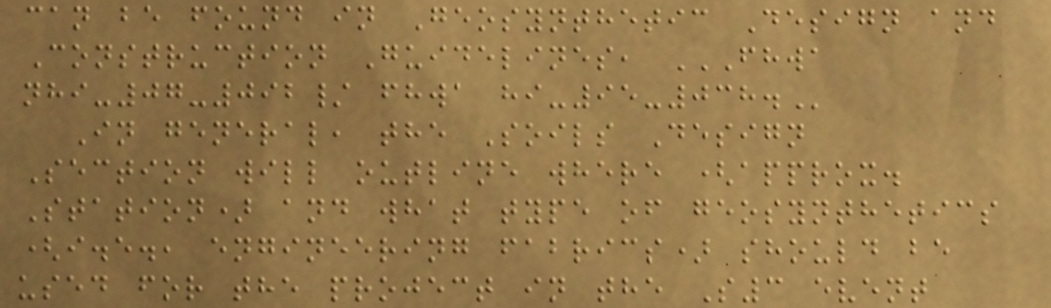can be found in Geosynthetic Design and
Construction Guidelines, FHWA
NHI-07-092/ FHWA HI-95-038.
In general, the Soils Design
Section will outline where (approx.
Station) and what type of geosynthetics
(i.e., engineering fabrics) should be
used for the project in the S3 event
